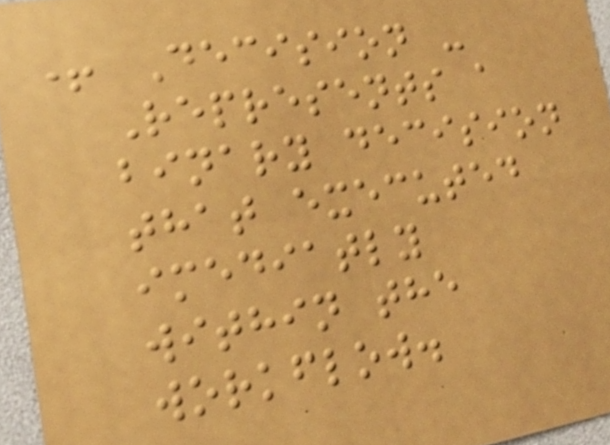+ Decision -
Represents a
binary decision
that executed
imediatly
within the
workflow.
